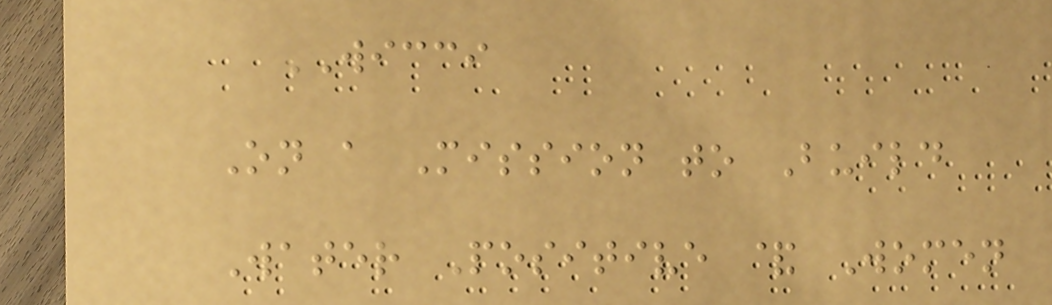WICCI
On a Mission to Build
Water Positive & Women
